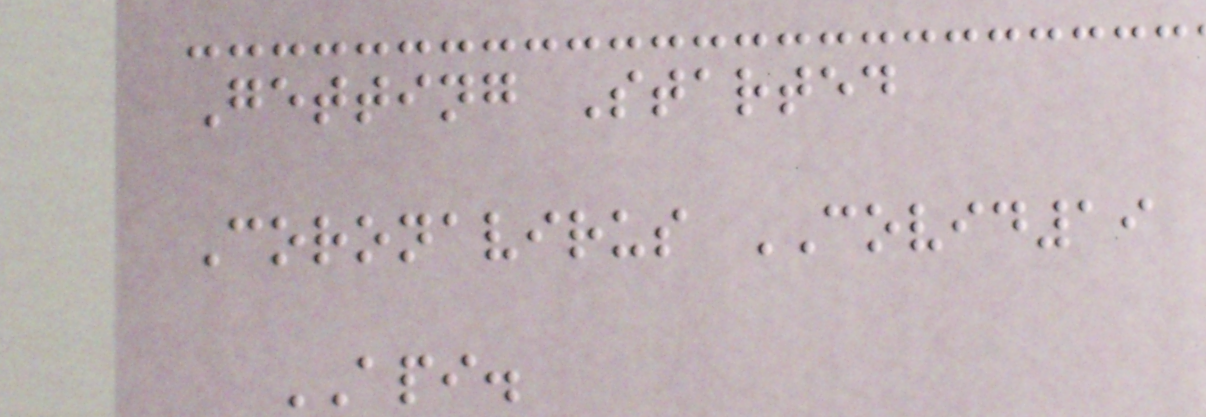Getting Started
Coronavirus COVID19
API.
